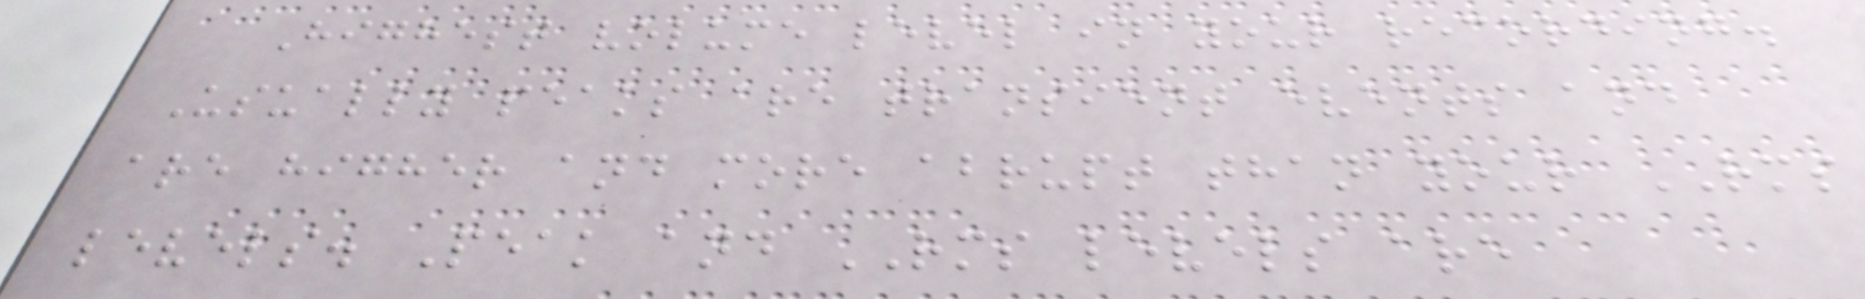Highest volume level in your recording.
Usually peaks are transient events and
are higher and more abrupt than your RMS
levels. Peak and RMS levels are
